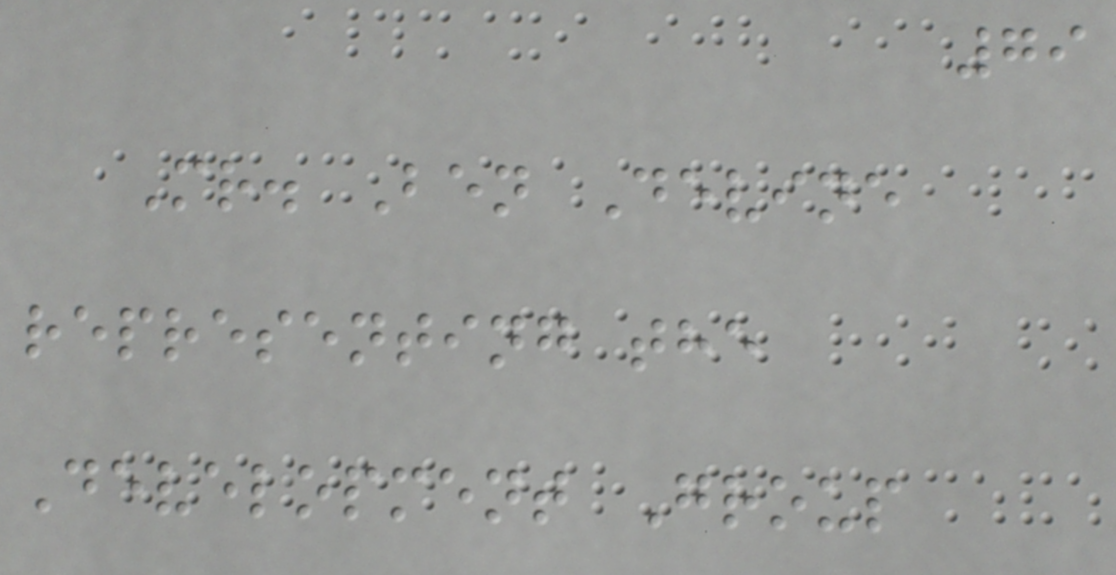79
Mr. Ben Devine
representing the
Development Group
